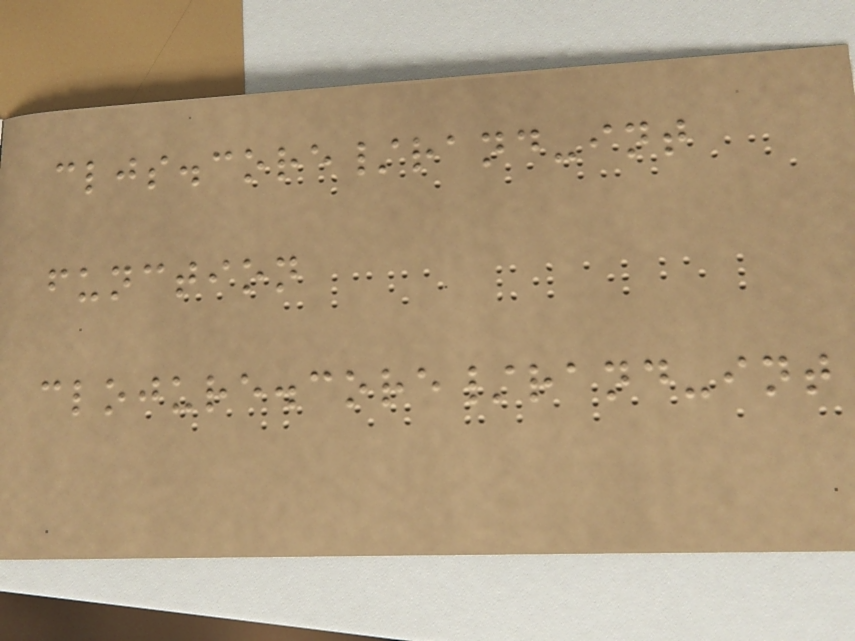cljs.core/rand-int
function
clojure.core/rand-int
